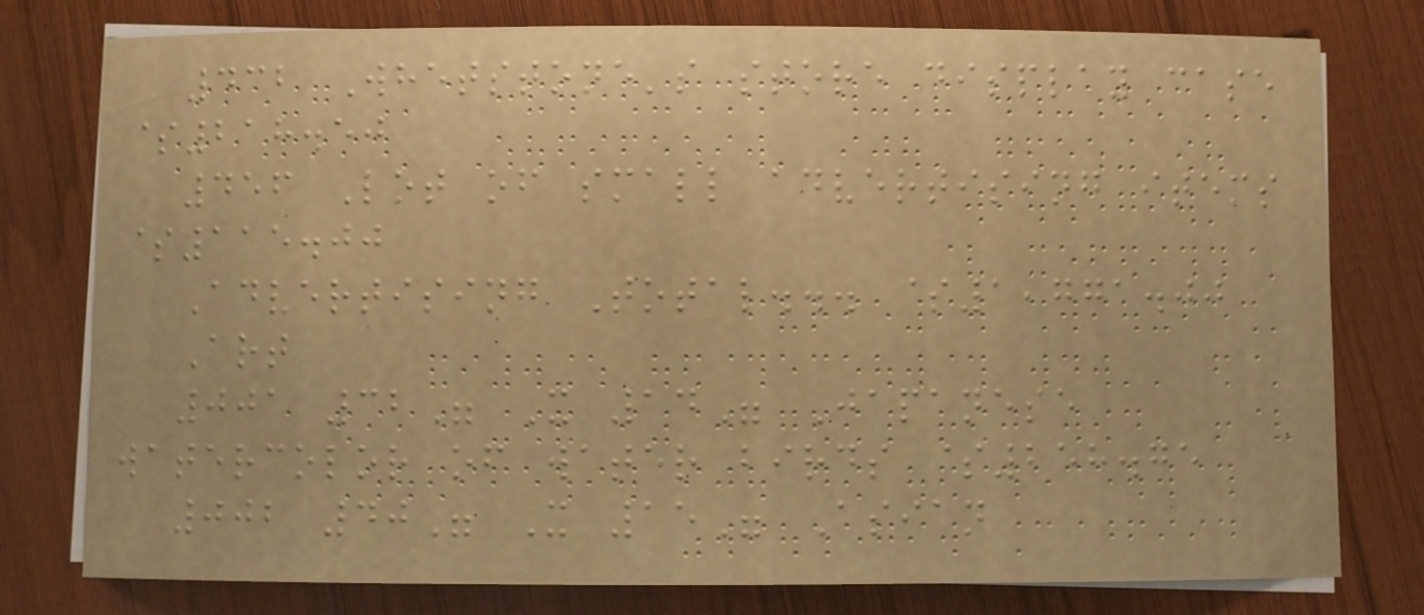432 Whetstone's store display case
$218.50
456 Lot of small advertising items
$115.00
Advertising Total... $1,771.00
Art
001 32" X 14" Japanese
watercolor of water birds $258.75
002 40" X 15" Asian
